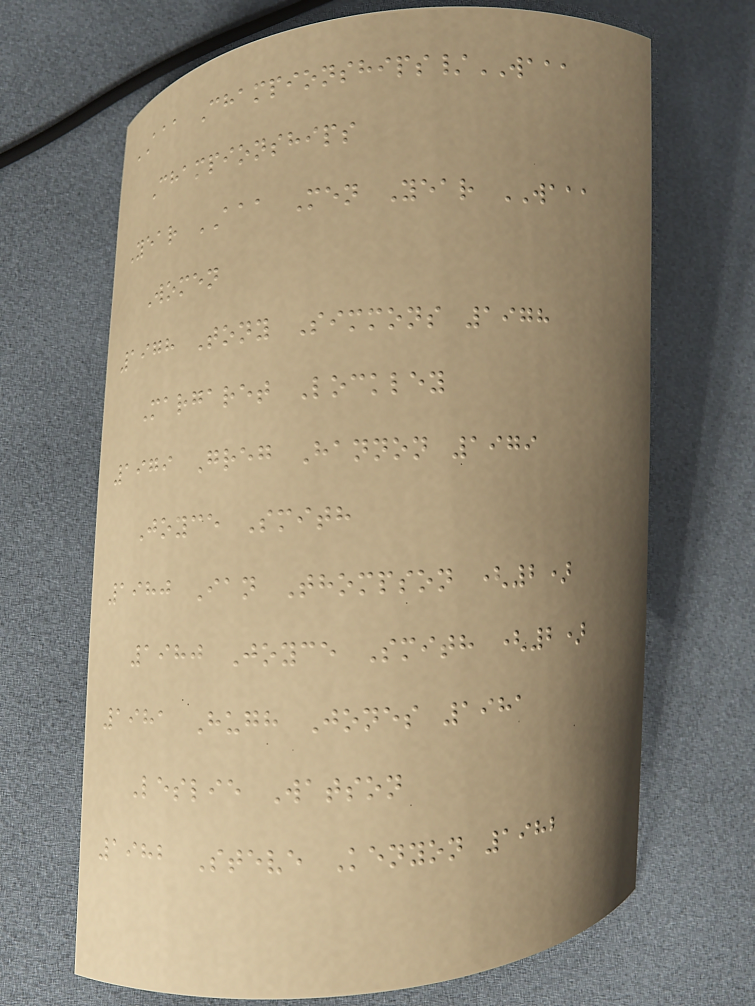AAA Championships/WAAA
Championships
Year AAA Men Year WAAA
Women
1978 Tony Simmons 1978
Margaret Lockley
1979 Greg Hannon 1979
Joyce Smith
1980 Ian Thompson (2)
1980 Joyce Smith (2)
1981 Hugh Jones 1981
Leslie Watson
1982 Steve Kenyon 1982
